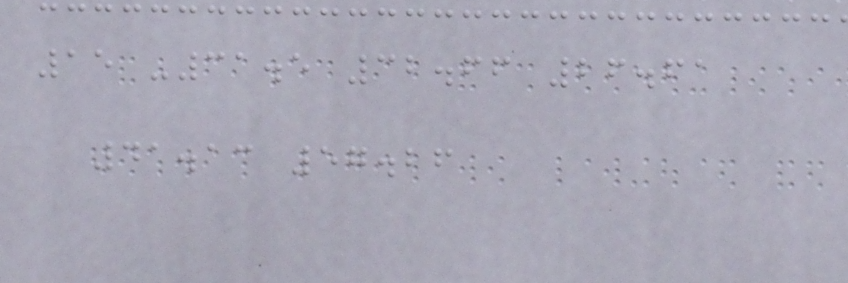15 -31.5 32.66 26.61
41.13 57.26
